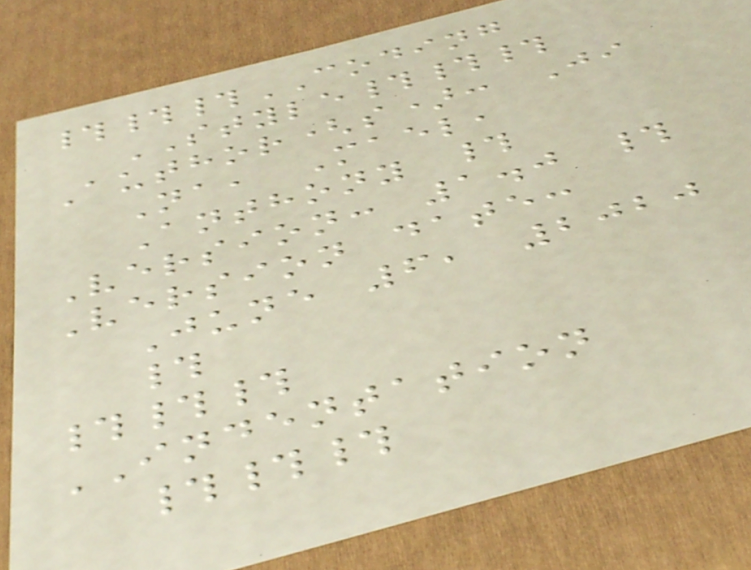###CODING
STYLE###
Author(s): Ji
Na, Mael,
Anthony #
Version: 1.0 #
Version date:
June 6, 2020
#
###
INDENTATION
###
